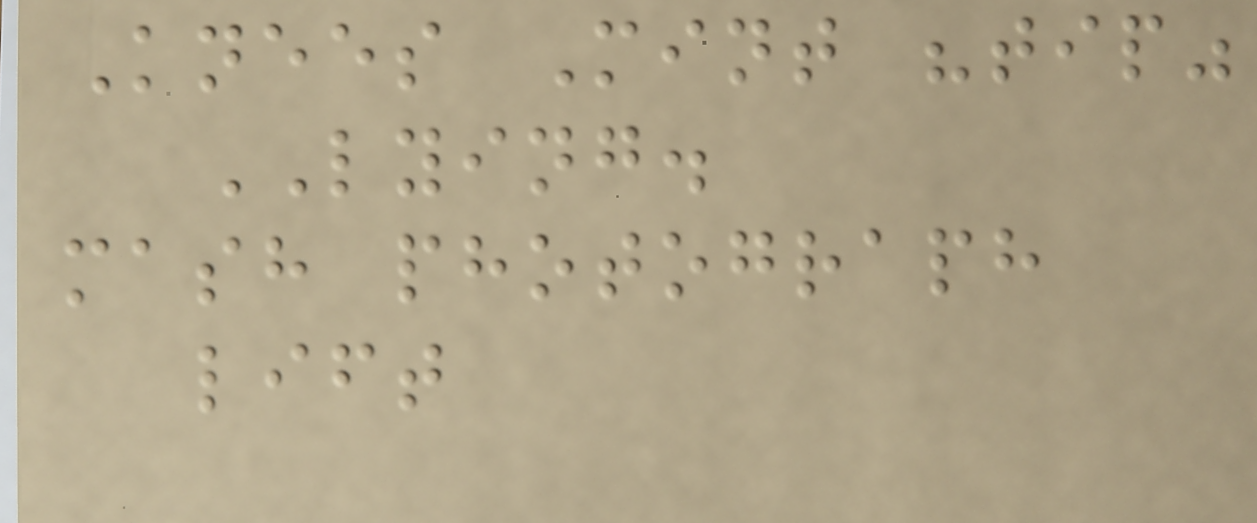Knees Mint "tip"
LYING.
mash photograph
lift
